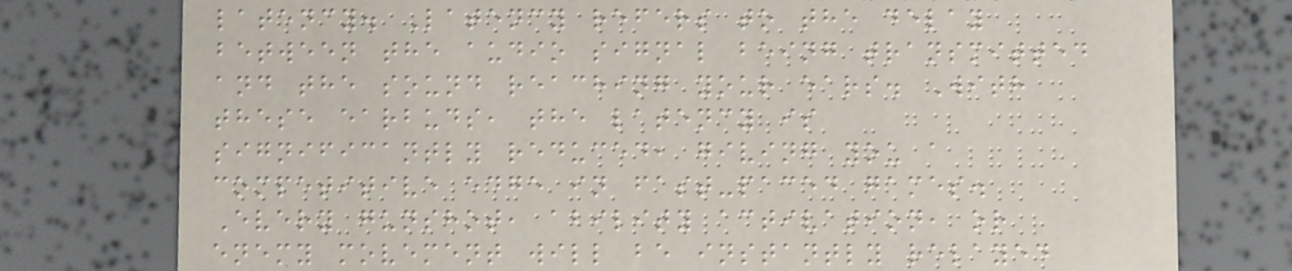latency. Latency refers to the delay
between the audio signal being transmitted
and the sound reaching your ears. With
these earbuds, the latency is
significantly reduced, giving you a
competitive edge in fast-paced games.
Every gunshot, ability activation, or
enemy movement will be instantly relayed
